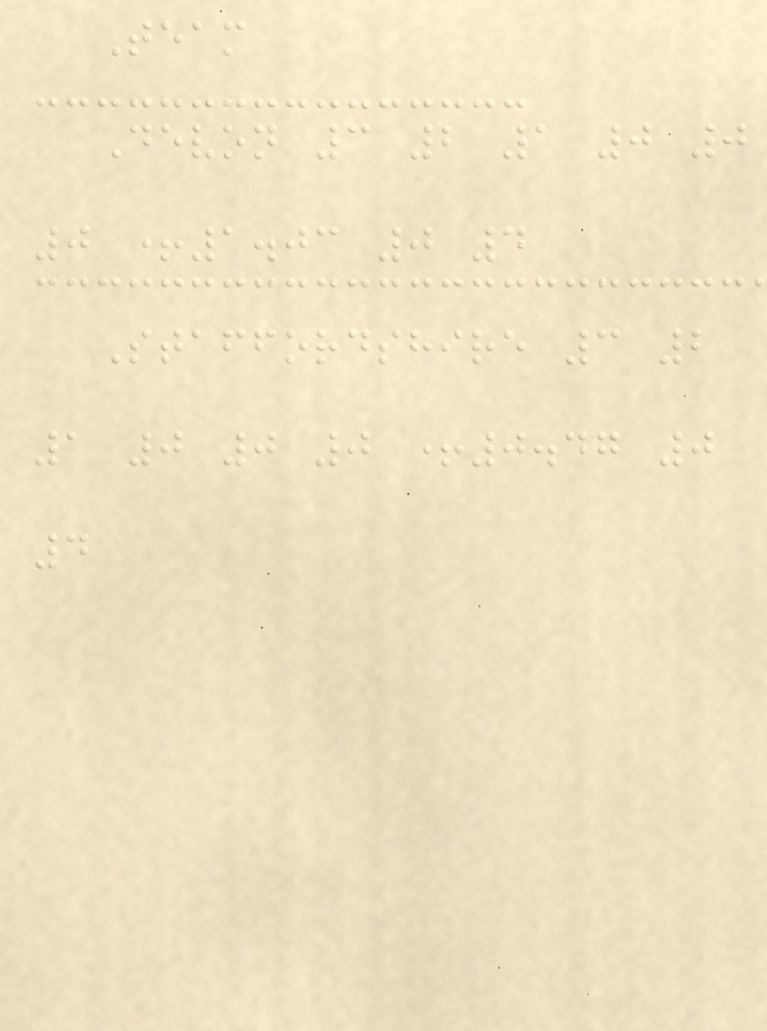Team
Devon 3 2 1 0 0
0 +1.03 0 4
Staffordshire 3 2
1 0 0 0 +0.47 0
4
